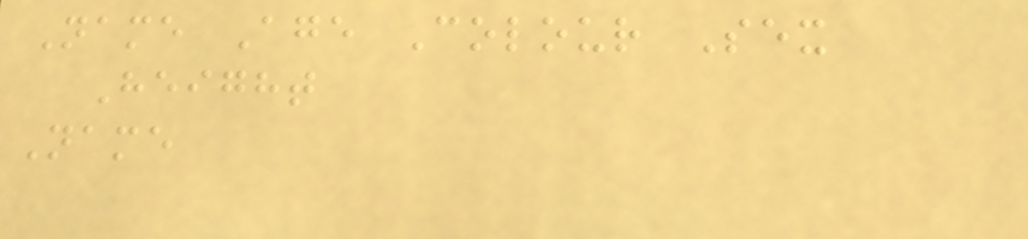Name Age Colour Sex
Height
Name
